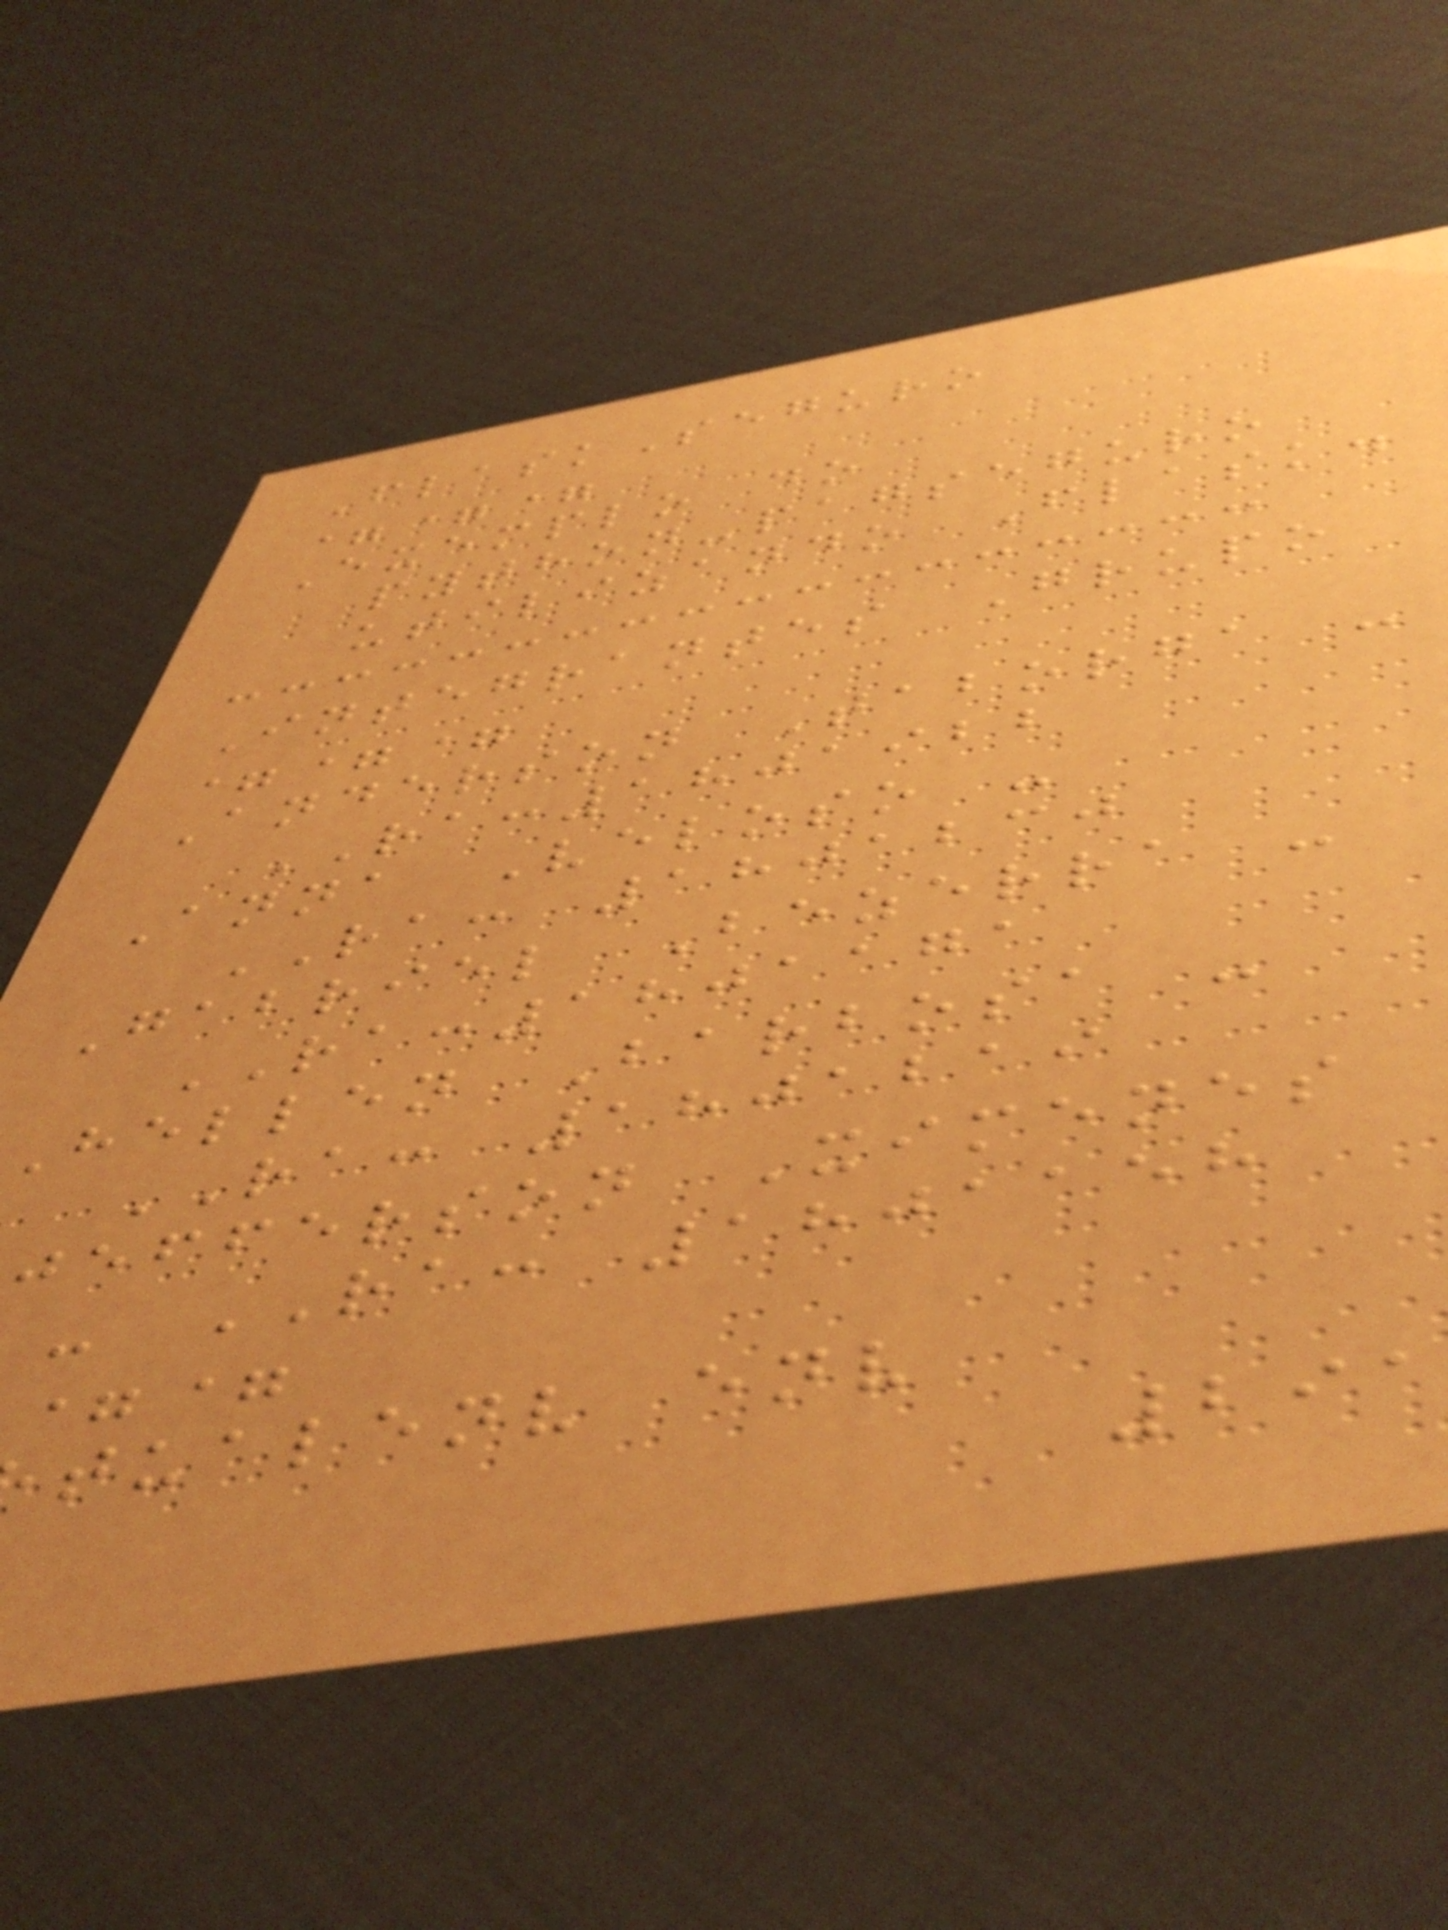FlaskSeguro
===
Exemplo do
python-pagseguro
utilizando Flask.
Integrantes Grupo
===
Anderson Taborga -
RA:1801922
Anna Veloso -
RA: 1801230
Gabriel Bezerra -
RA:1801171
Hellen Barbosa -
RA: 1801219
jefferson Ximenes
- RA: 1801158
==
tualenv env
291
